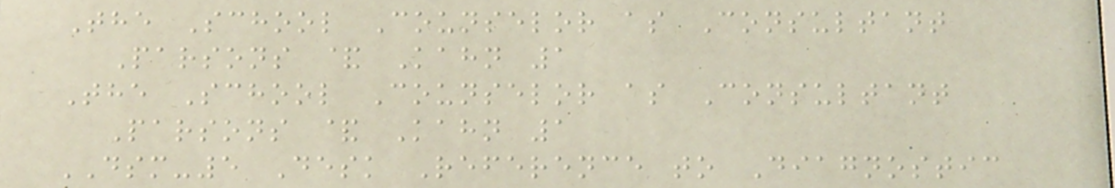The School Counselor as Consultant
Parsons & Kahn 1
The School Counselor as Consultant
Parsons & Kahn 1
DSM-5 Desk Reference to Diagnostic
